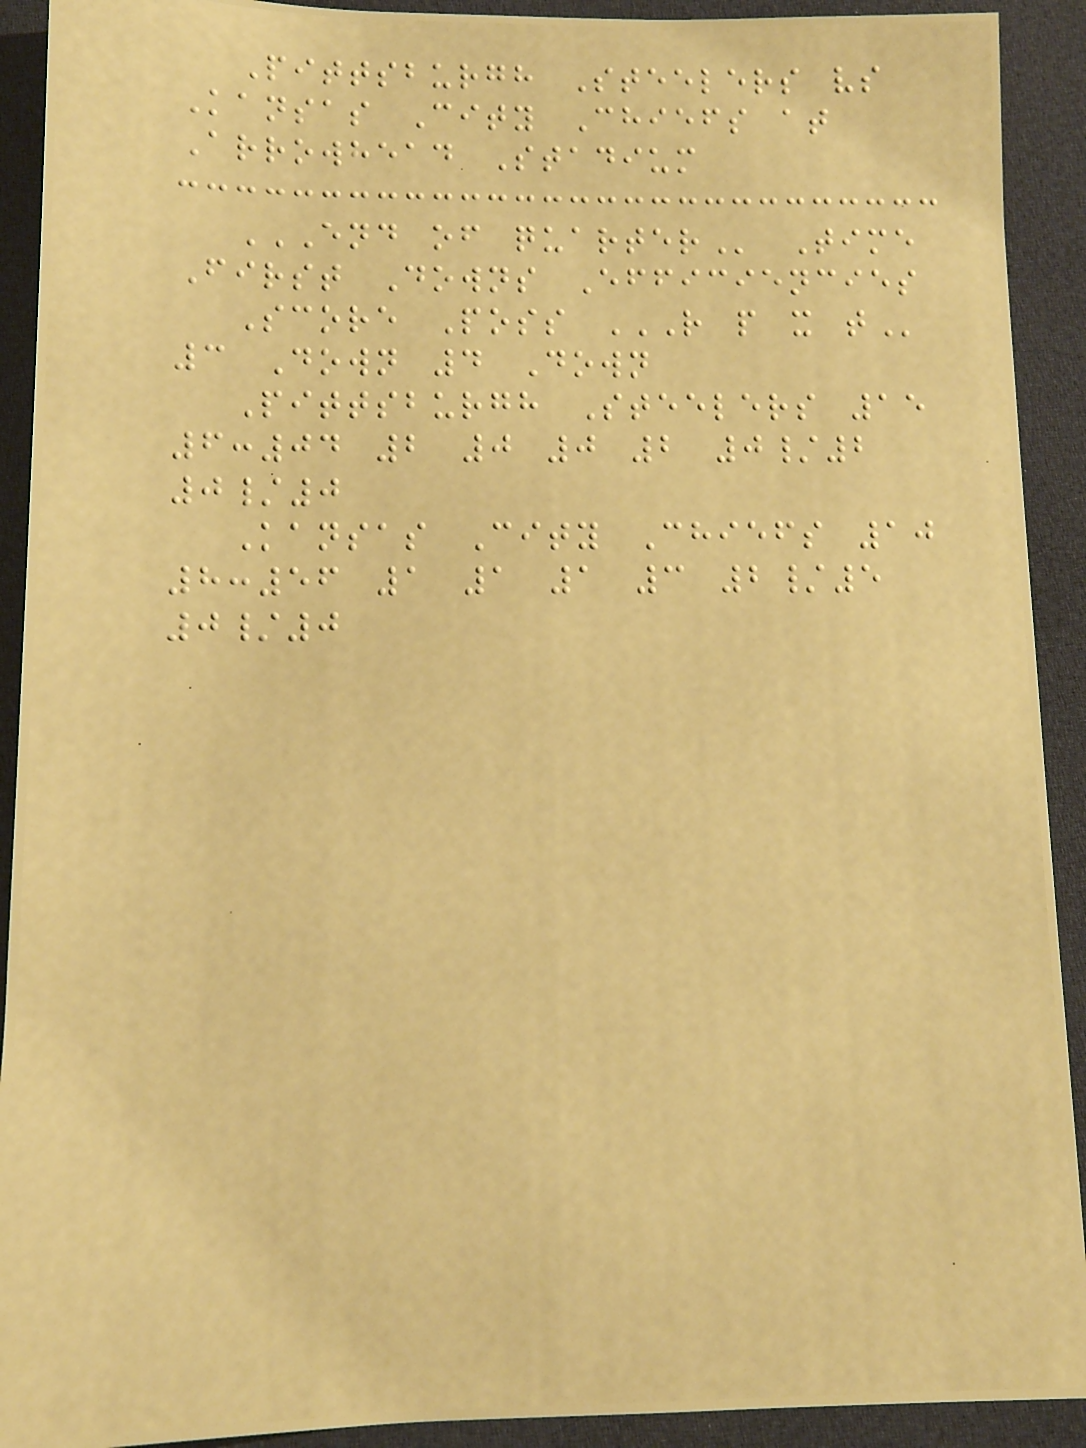Pittsburgh Steelers vs
Kansas City Chiefs at
Arrowhead Stadium
END OF QUARTER Time
First Downs Efficiencies
Score Poss R P X T
3 Down 4 Down
Pittsburgh Steelers 15
6:04 2 0 0 2 0/2
0/0
Kansas City Chiefs 10
8:56 1 1 1 3 2/5
0/0
